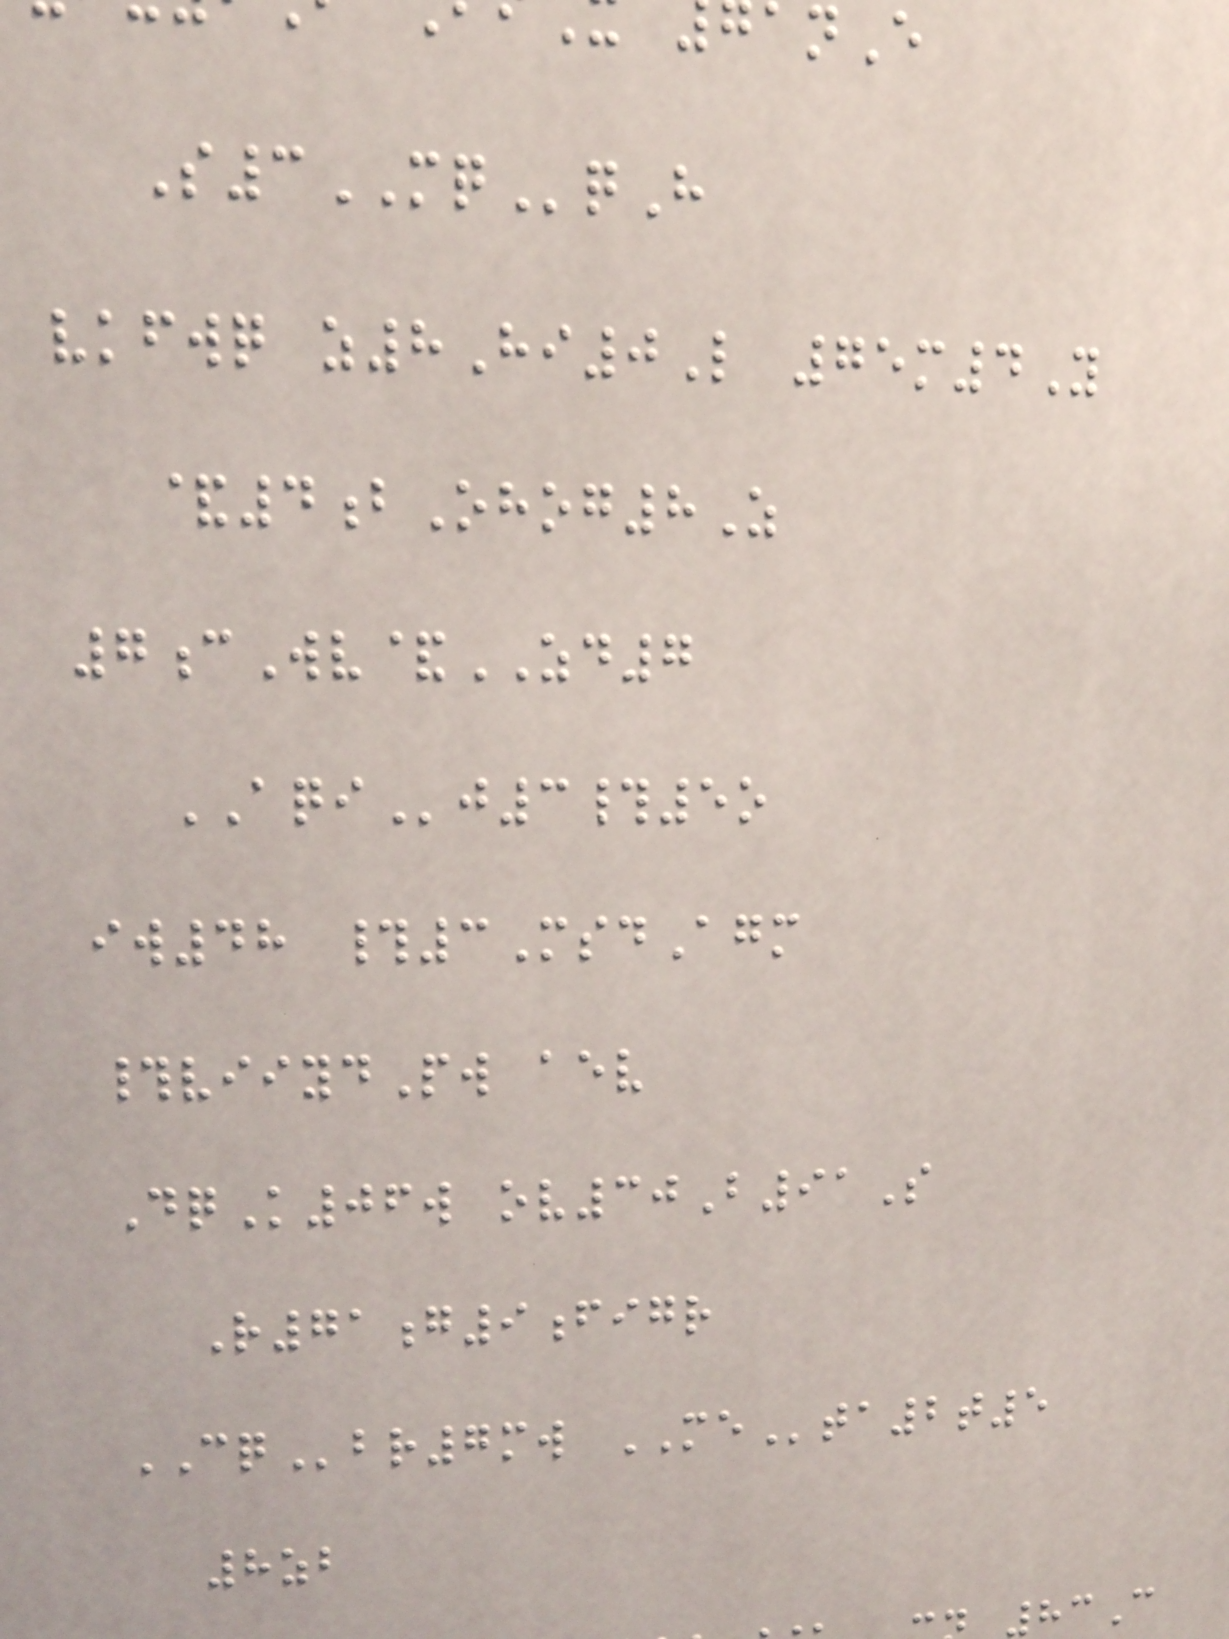S3MQqH
vkfwq z8Hi0L 75m4Y
&4bOhog8Z
7cWv&ZD7
AQIj3#5o
iw48 #3MsdAgm
#viiydPw aev
DqK06w ov30B91S
R71g9figr
CQbr7mw MEta2t5
8zb
